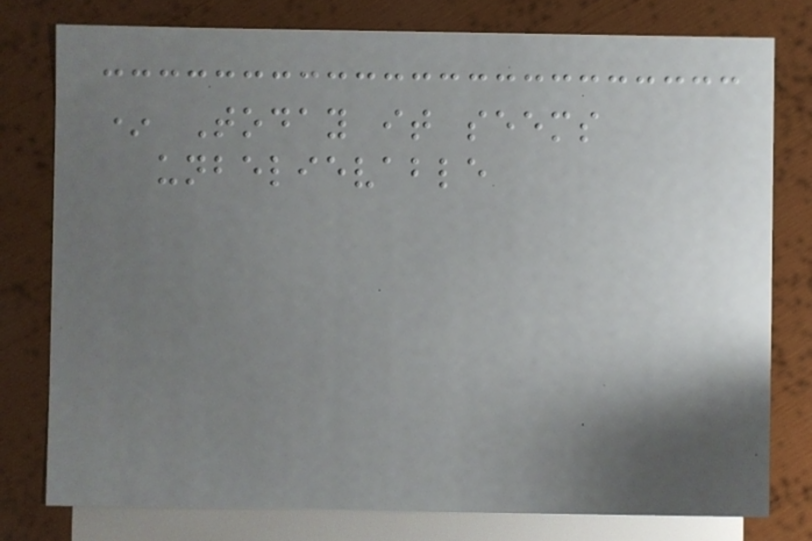* Today it seems
unbelievable
